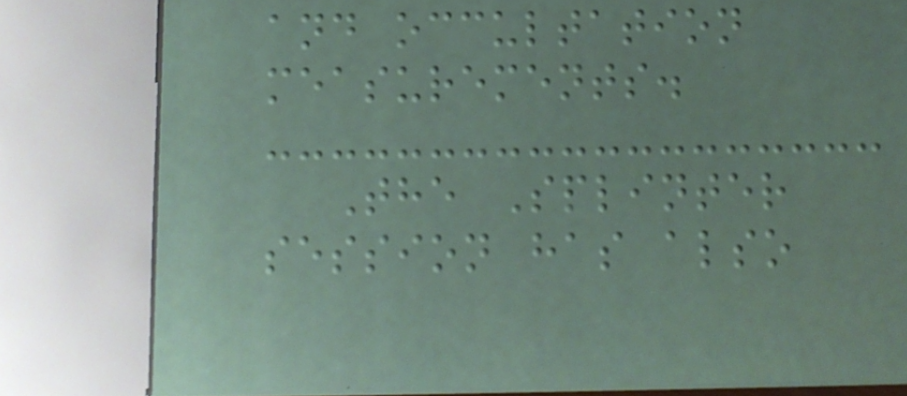and occultation
measurements.
The Splinter
session has also
